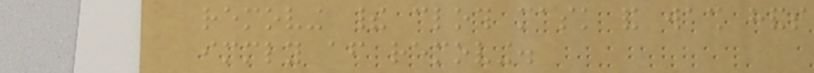removing their cloth mask and wash hands
immediately after removing.
